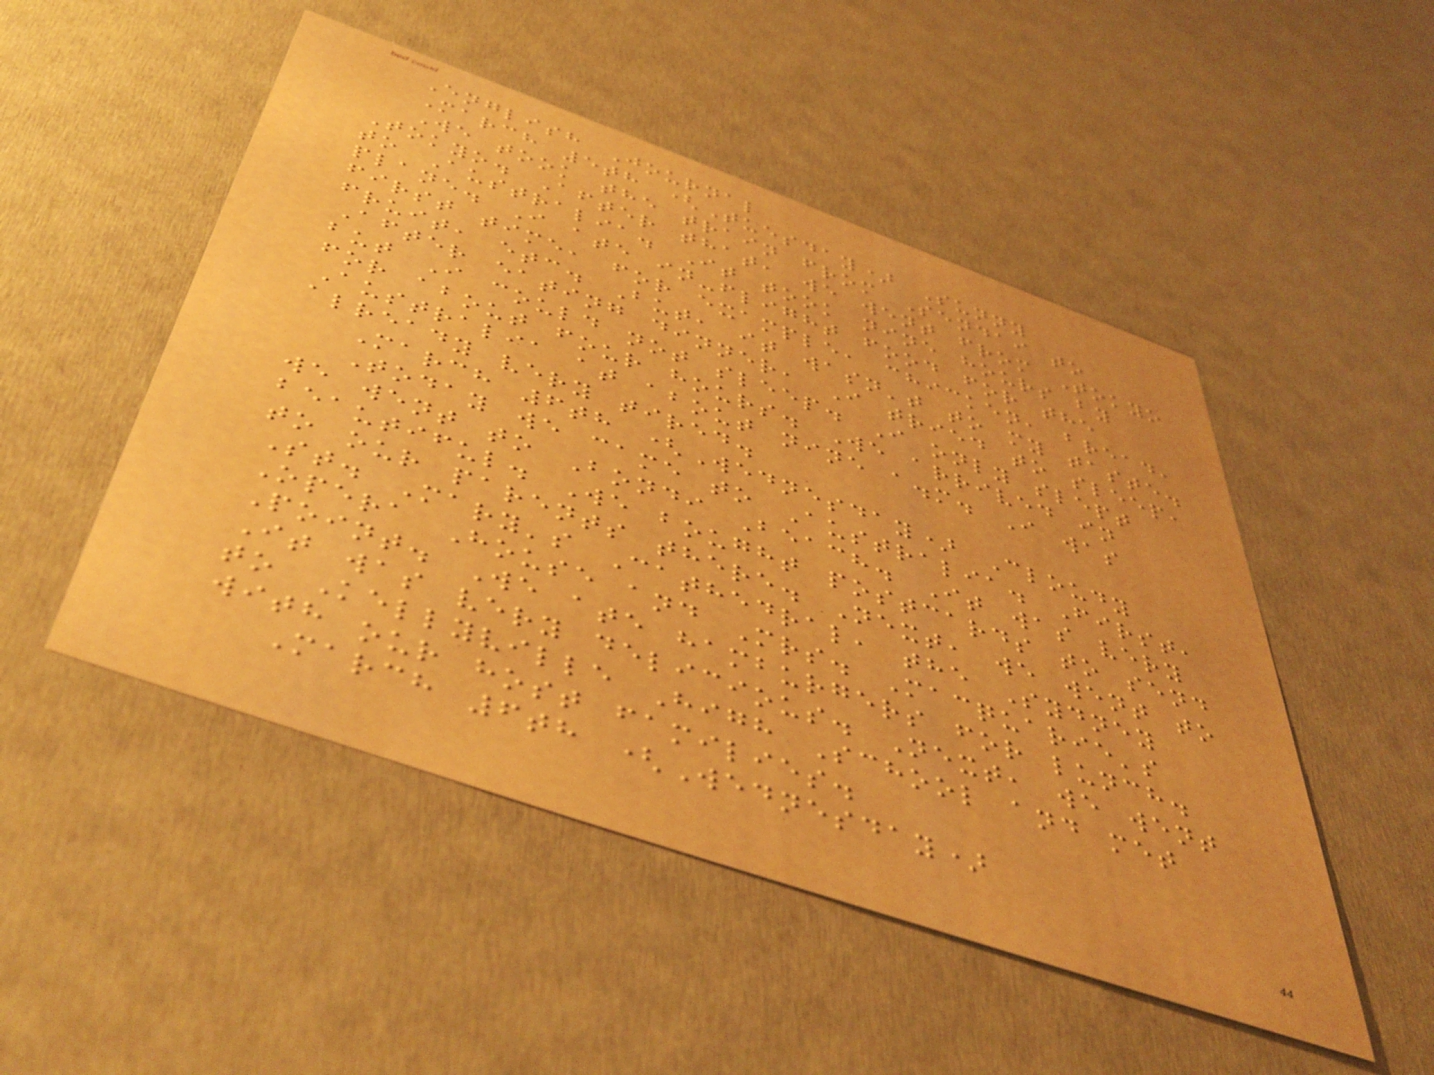English Journal
March 5th (Tuesday) Sunny
We took the train from Sendai to
Tokyo. After that, we went from Tokyo
to Australia. It took nine hours by
plane. I ate in-flight food for the
first time, for example, chicken, bread,
fruit, etc. But, it wasn't to my taste.
After eating dinner, I tried to sleep,
but I could not sleep. I only slept
for about four hours. We arrived in
Australia at about nine a.m. I was
already very tired.
March 6th (Wednesday) Cloudy
Today we came to Australia. First,
we went to Bondi Beach. It was very
beautiful. We bought postcards to send
to our parents there. Next, we went to
St. Mary's Cathedral, the Sydney
Opera House and Mrs. Macquarie's
Point. We ate hamburgers for lunch.
It was very delicious. Next, we went
to Kellyville High School and met
with our host families.
March 6th (Wednesday)
